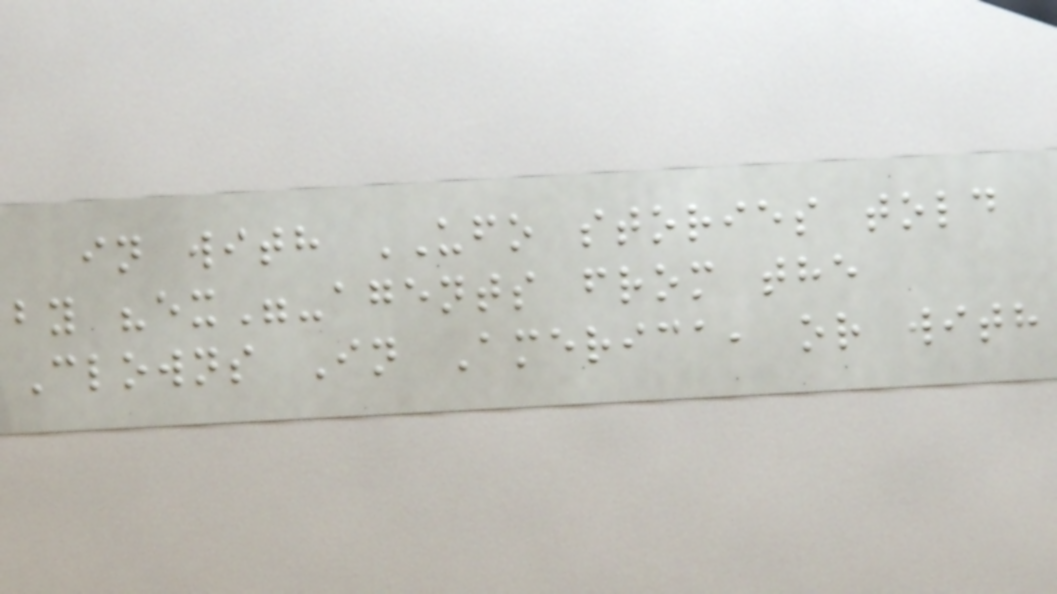in with UFO stories told
by "ex"-agents from the
Clowns In America, or with
